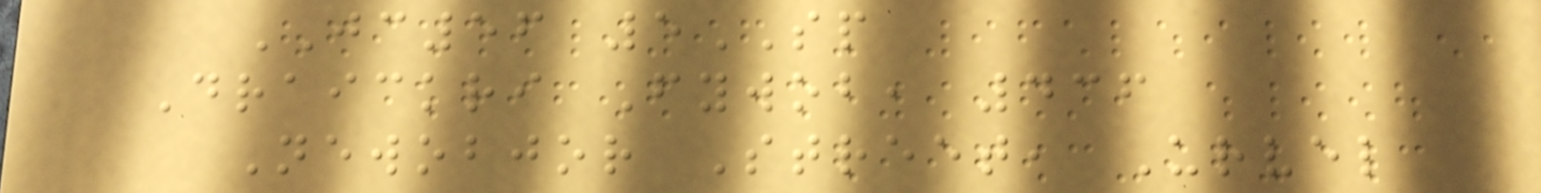JC56 5SP
Draickri Fywob, 436
Newobjor Street, Urvel
